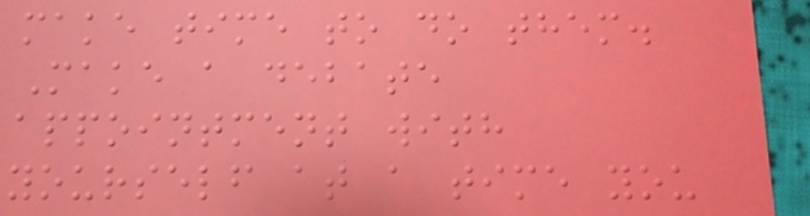make time to do them.
Make a debate
appointment with
yourself at a time you
